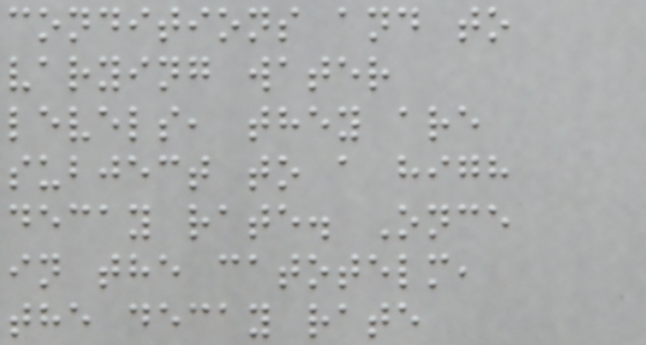conditions and to
varying water
levels, they are
subject to a high
decay rate. Once
in the catotelm,
the decay rate
